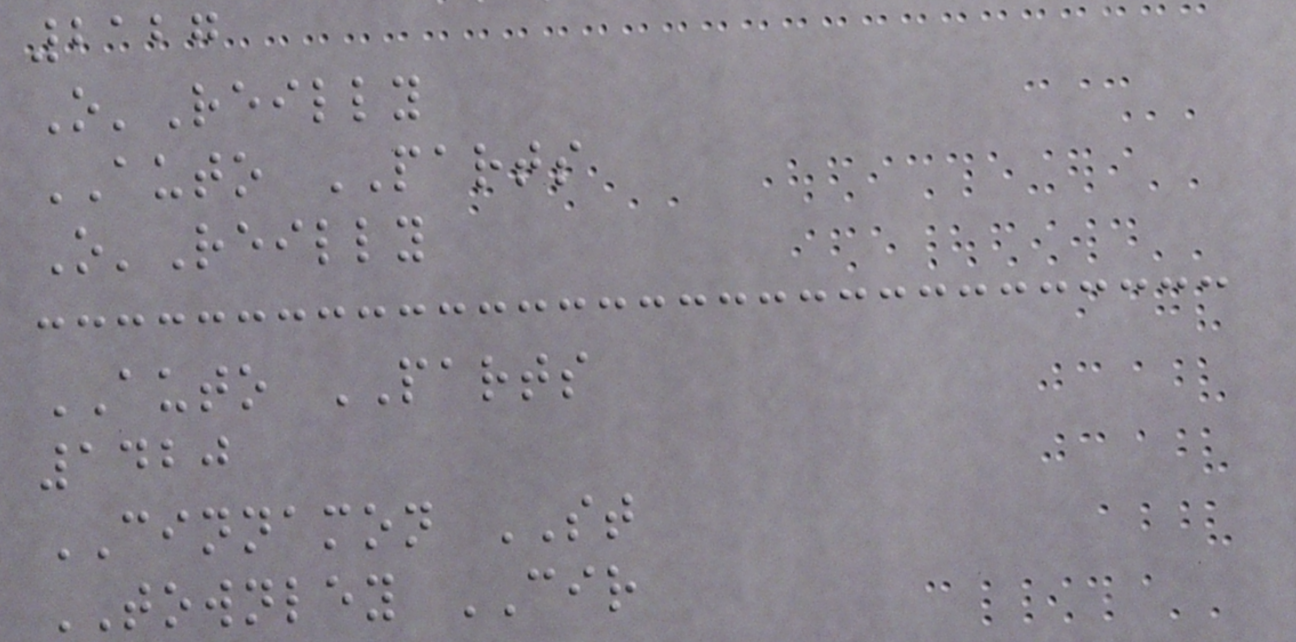2127
O'Reilly
AUTO PARTS
O'Reilly
AUTO PARTS
1420
CINNAMON ST
TOWNLEY CIR
